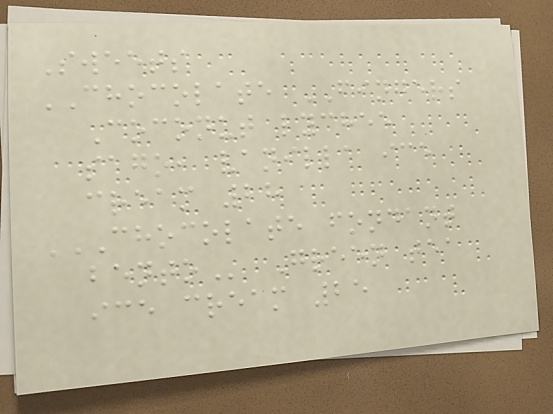Sweets
CHOCOLATE FINGERS
Coconut lychee
sago, vanilla ice
cream 28
CHOCOLATE FONDANT
BENTO Green tea
ice cream 25
